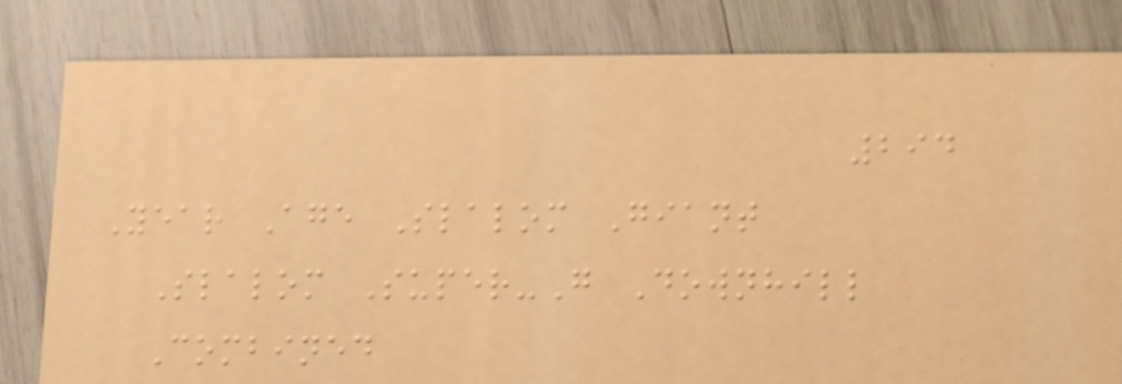294
Year Age Slalom Giant
Slalom Super-G Downhill
Combined
